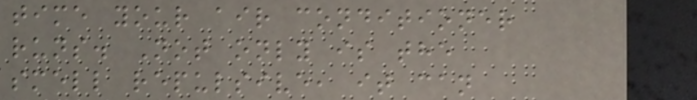time your air conditioner
runs. Not only is the
smell repulsive, it can
